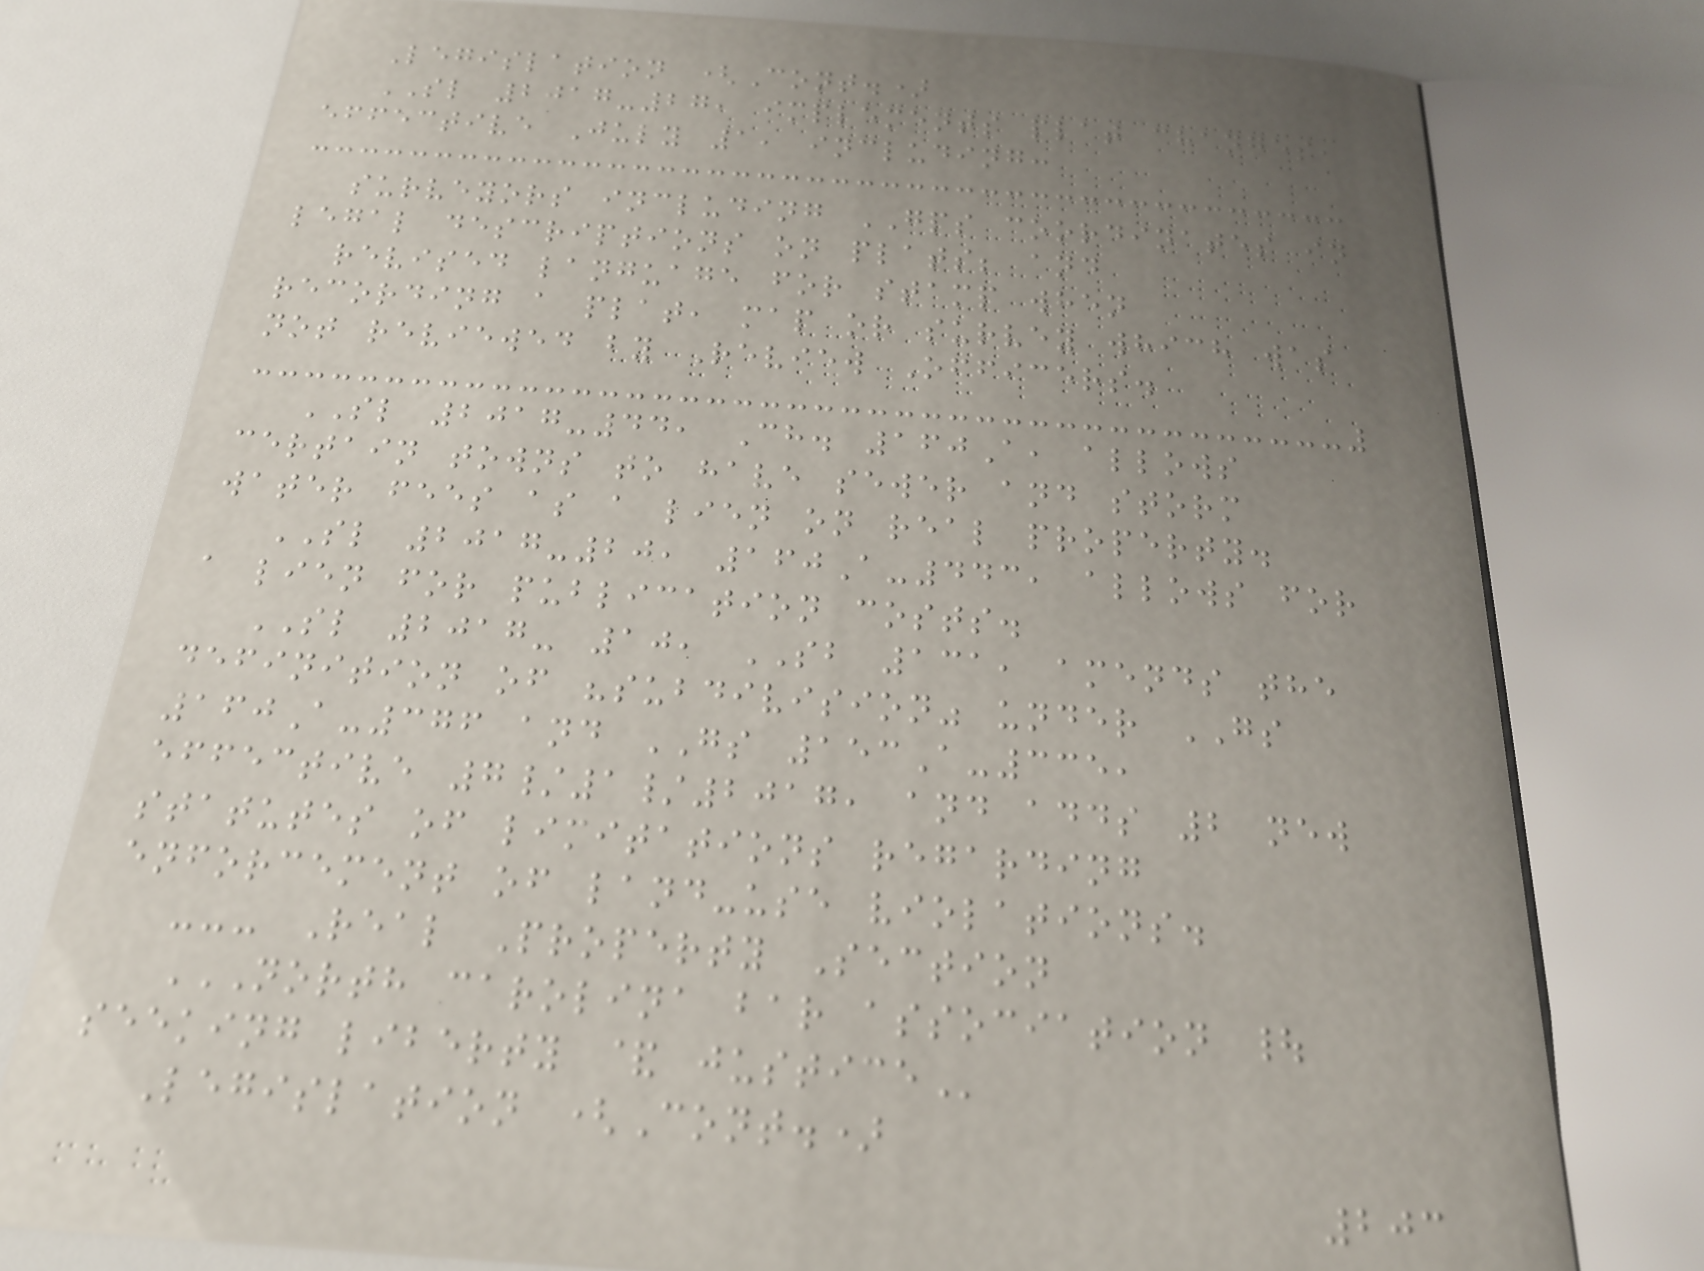Legislation (Cont.)
SL 2017-27, implements plat changes,
effective July 1, including:
surveyors including GPS coordinates in
legal descriptions on plats; and
revised language for stamp when
recording a plat, map or survey which was
not reviewed by Review Officers.
SL 2017-44, Ch. 160A, allows
certain towns to have sewer and storm
water fees as a lien on real property.
SL 2017-20, 160A-443, allows for
a lien for publication costs.
SL 2017- 10, SB 131, amends the
definition of "subdivision" under GS
160A-376 and GS 153A-335,
effective 7/1/2017, and adds 2 new
statutes of limitations regarding
enforcement of land-use violations.
--- Real Property Section
NORTH CAROLINA BAR ASSOCIATION |
SEEKING LIBERTY & JUSTICE
Legislation (Cont.)
203
